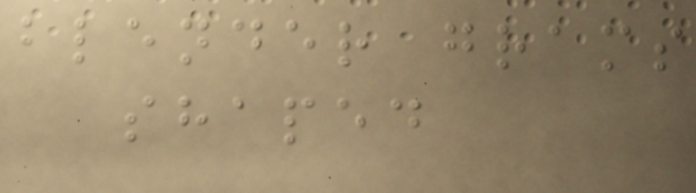blender grams
shaped
